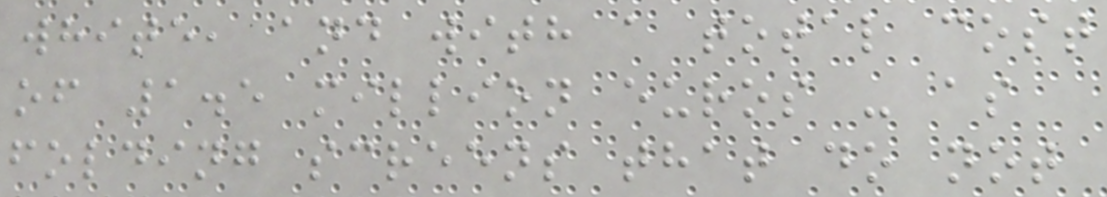white, and with a total cost
of 1.5 million euros - as
folding screens that do not
